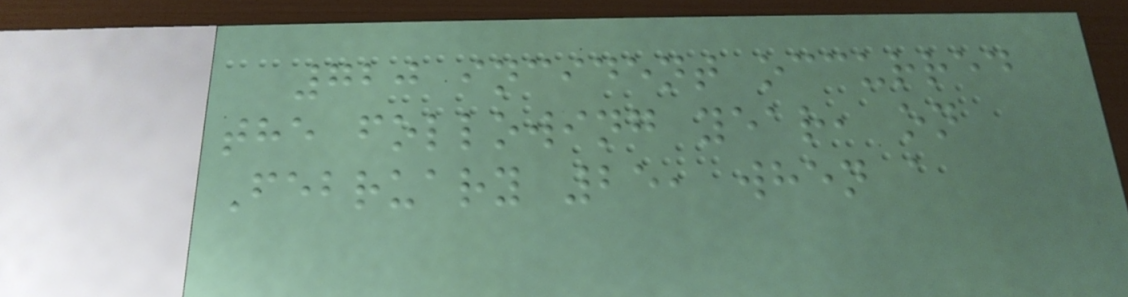720 incident occurred
the following year, on
February 25, when a
